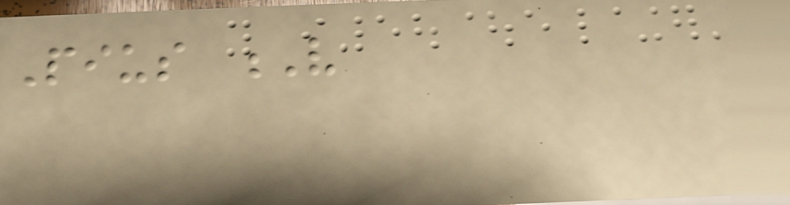Pius V
